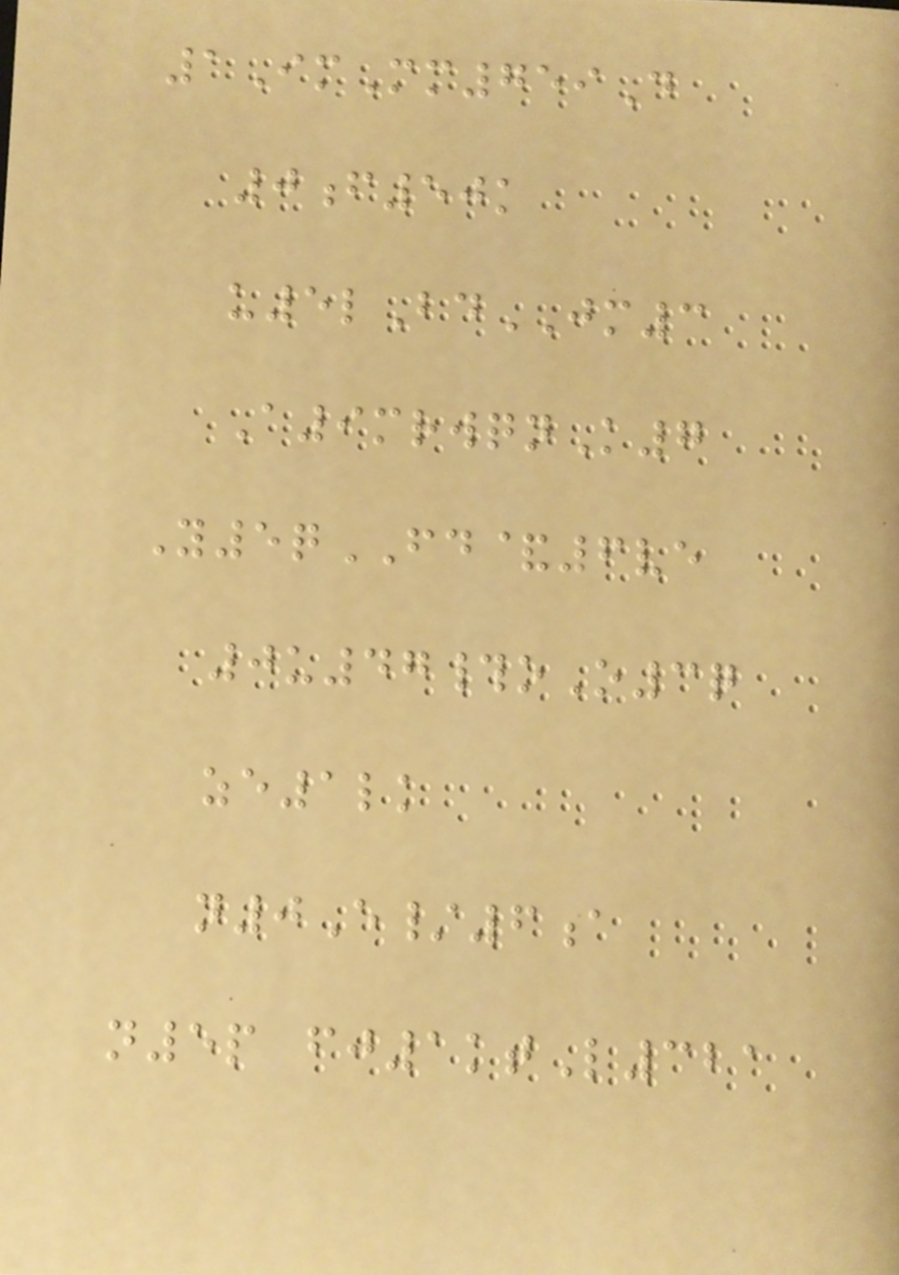1ImMm759D
0f50k
u5lBdJM3
A9mrwqnK7
Y5qFD&6ve
0u47#oO3q
ze1lk
n0E/6a
n5p fj1ktL321
